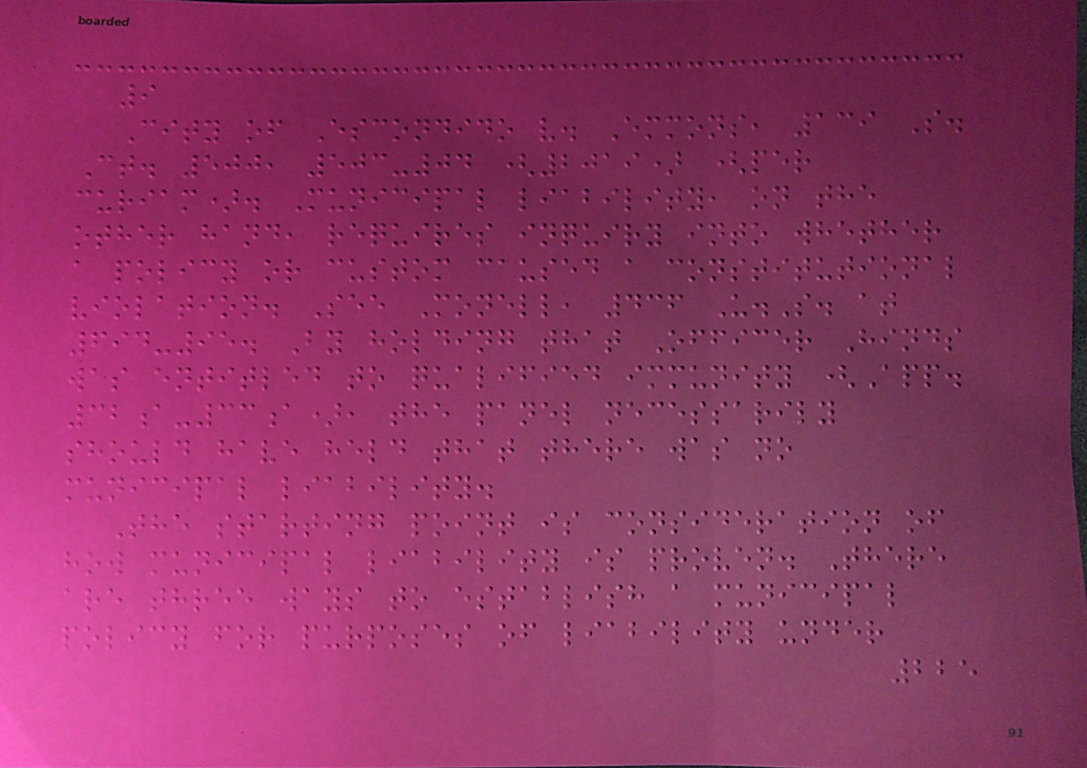9
City of Escondido v. Emmons, 139 S.
Ct. 500, 503-04 (2019) (per
curiam). Municipal liability, on the
other hand, requires inquiry into whether
a policy or custom caused a constitutional
violation. See Monell, 436 U.S. at
694-95. By holding that Officer Hinds
was entitled to qualified immunity (App.
32a-33a), the panel necessarily
should have held that there was no
municipal liability.
The starting point is consideration of
how municipal liability is proven. There
are three ways to establish a municipal
policy for purposes of liability under
225
